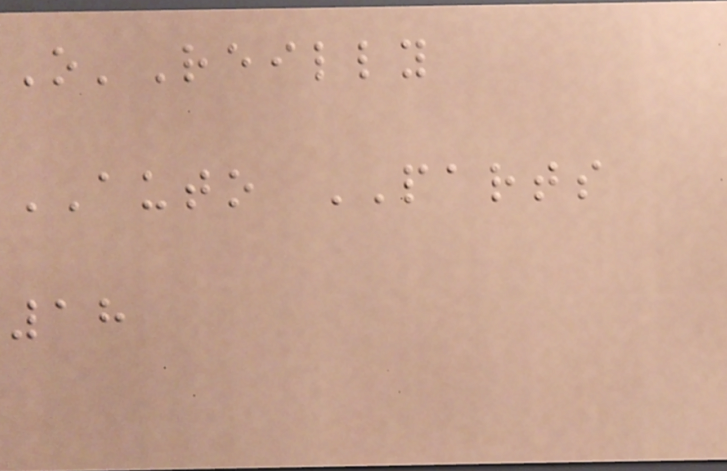O'Reilly
AUTO PARTS
18
